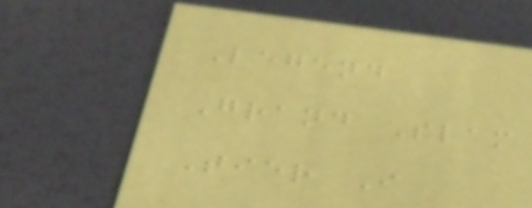Legend
Grand Slam
Tier I
